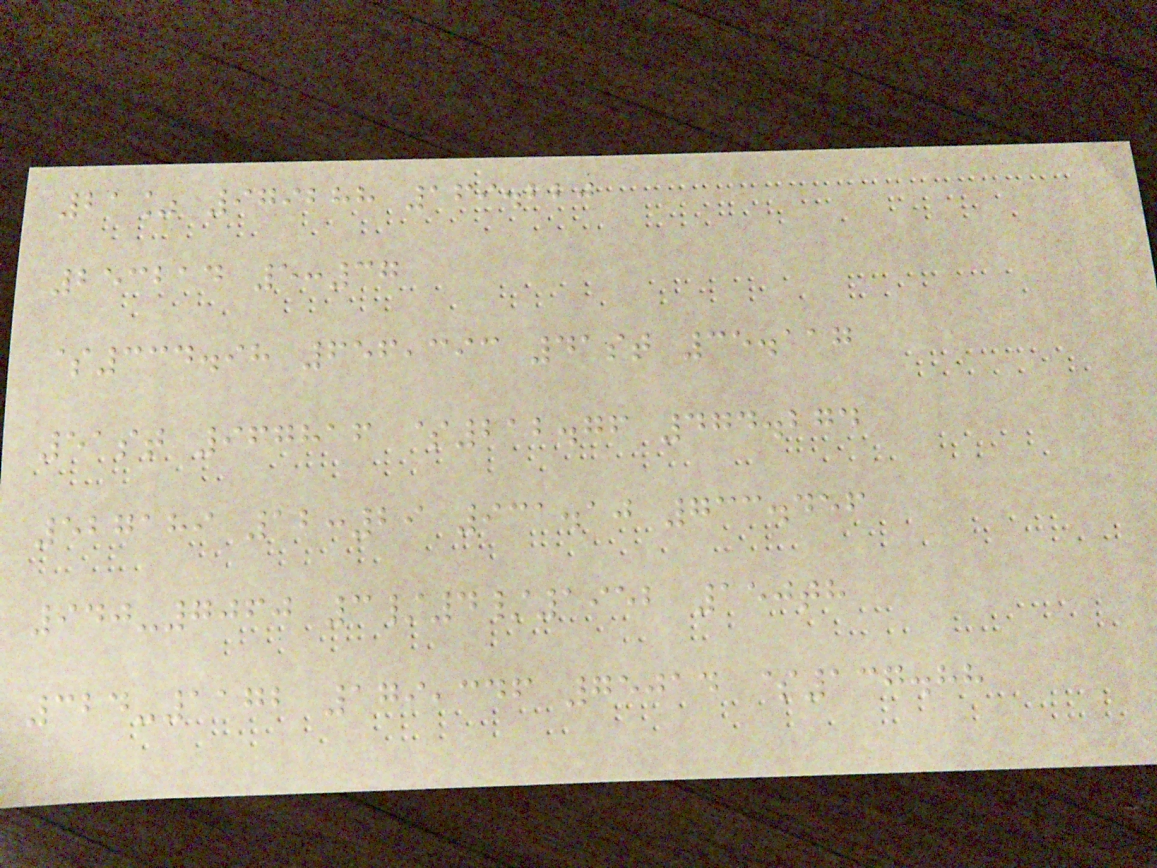21% 979288 169.220
253214 5:37
$334.98 656,393 41st 35.117
51st 967816 $212.76 474.274
527189 12:29 931.10 733.456
940-7060 3/4/1952 150th
324-1172 179,346 75014 $137.88
